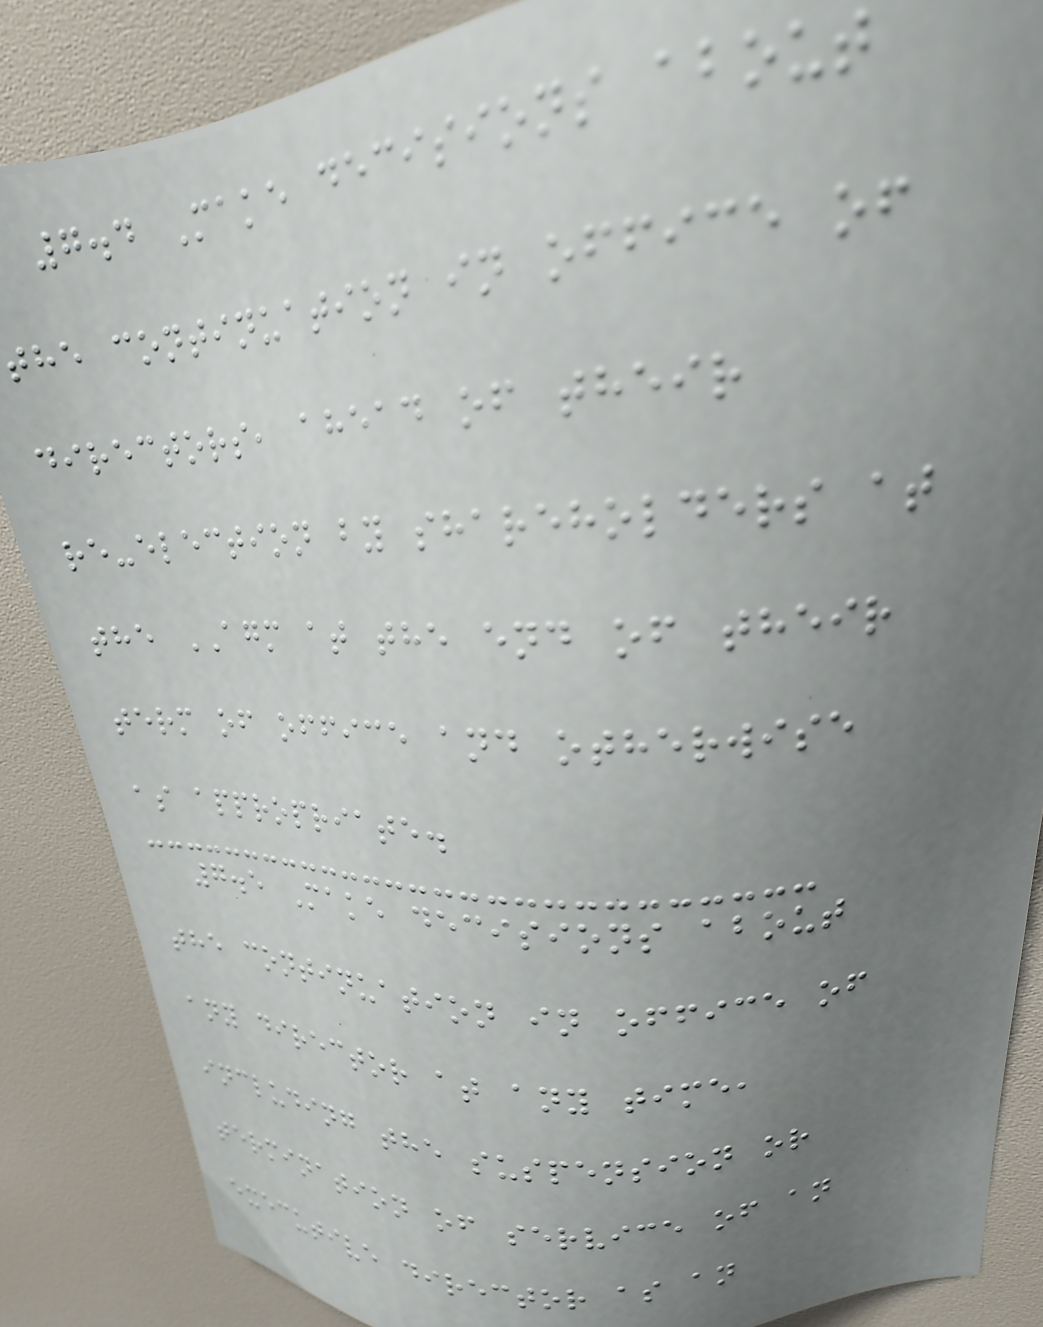7.4 Make decisions about
the continuation in office of
directors, ahead of their
re-election by shareholders at
the AGM at the end of their
term of office and otherwise
as appropriate.
7.5 Make decisions about
the continuation in office of
any director at any time,
including the suspension or
termination of service of an
executive director as an
